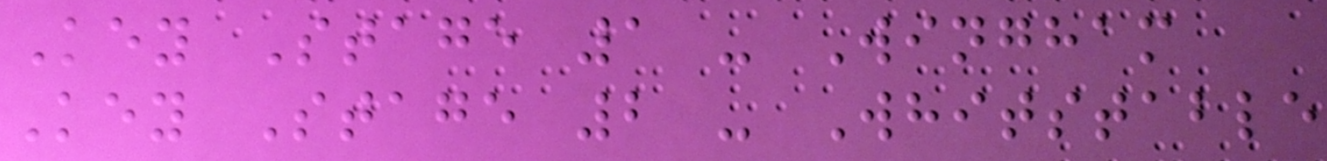Key Stage 1 - Wingham
Key Stage 2 - Whitstable
